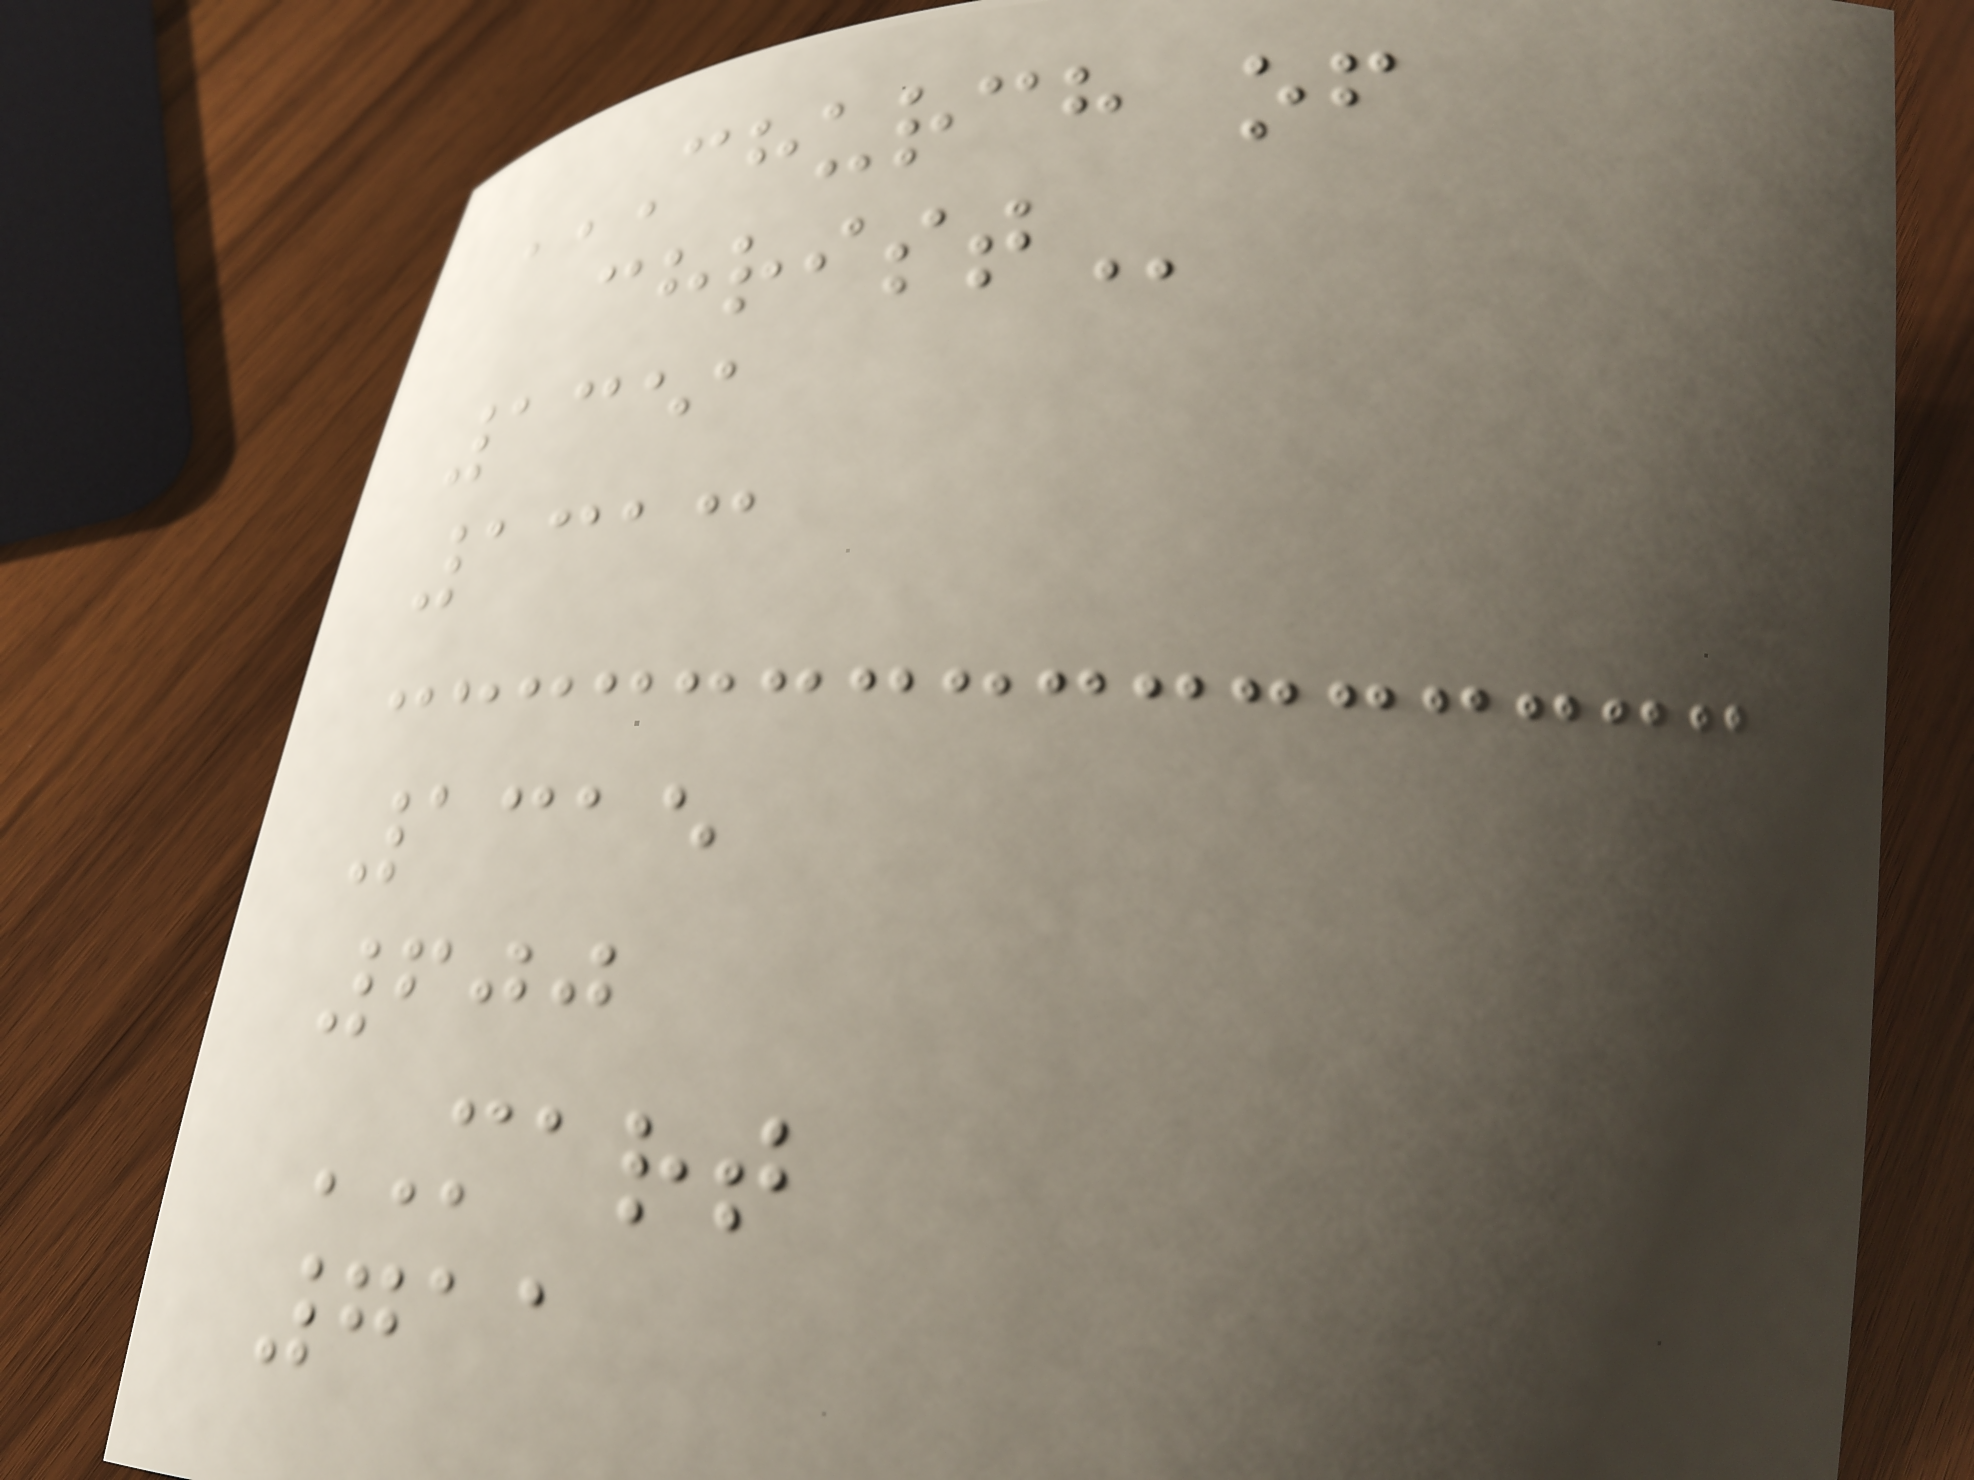CHURCH OF
CHRIST
1351
1313
1315
600
MART
711
